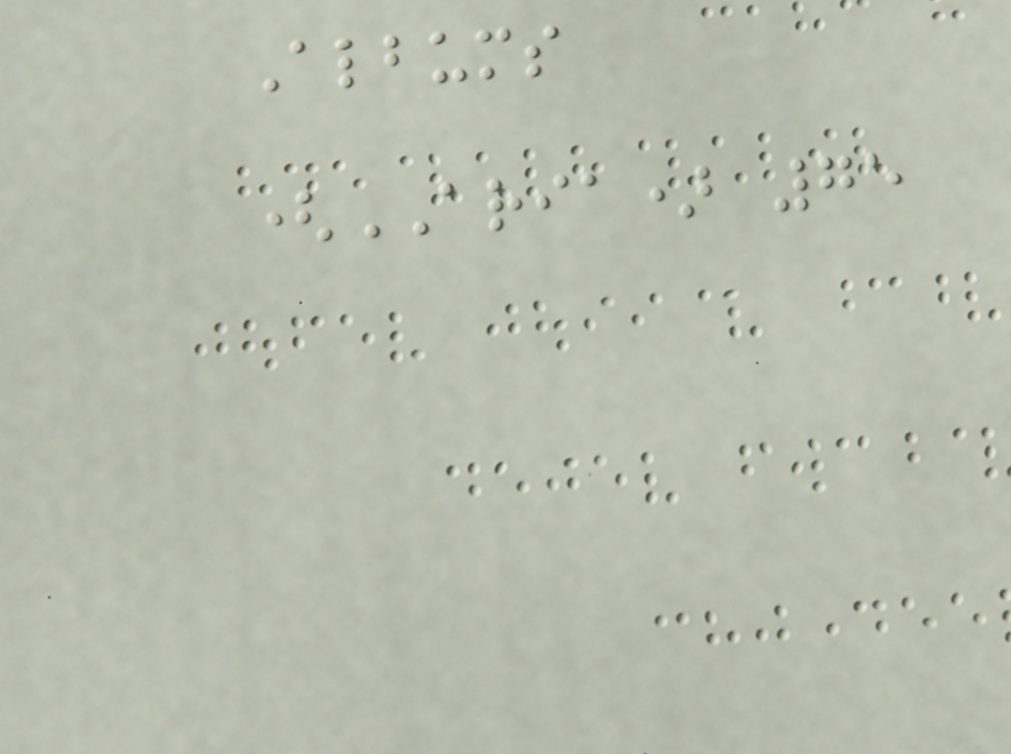Albums
(ARIA) 75
